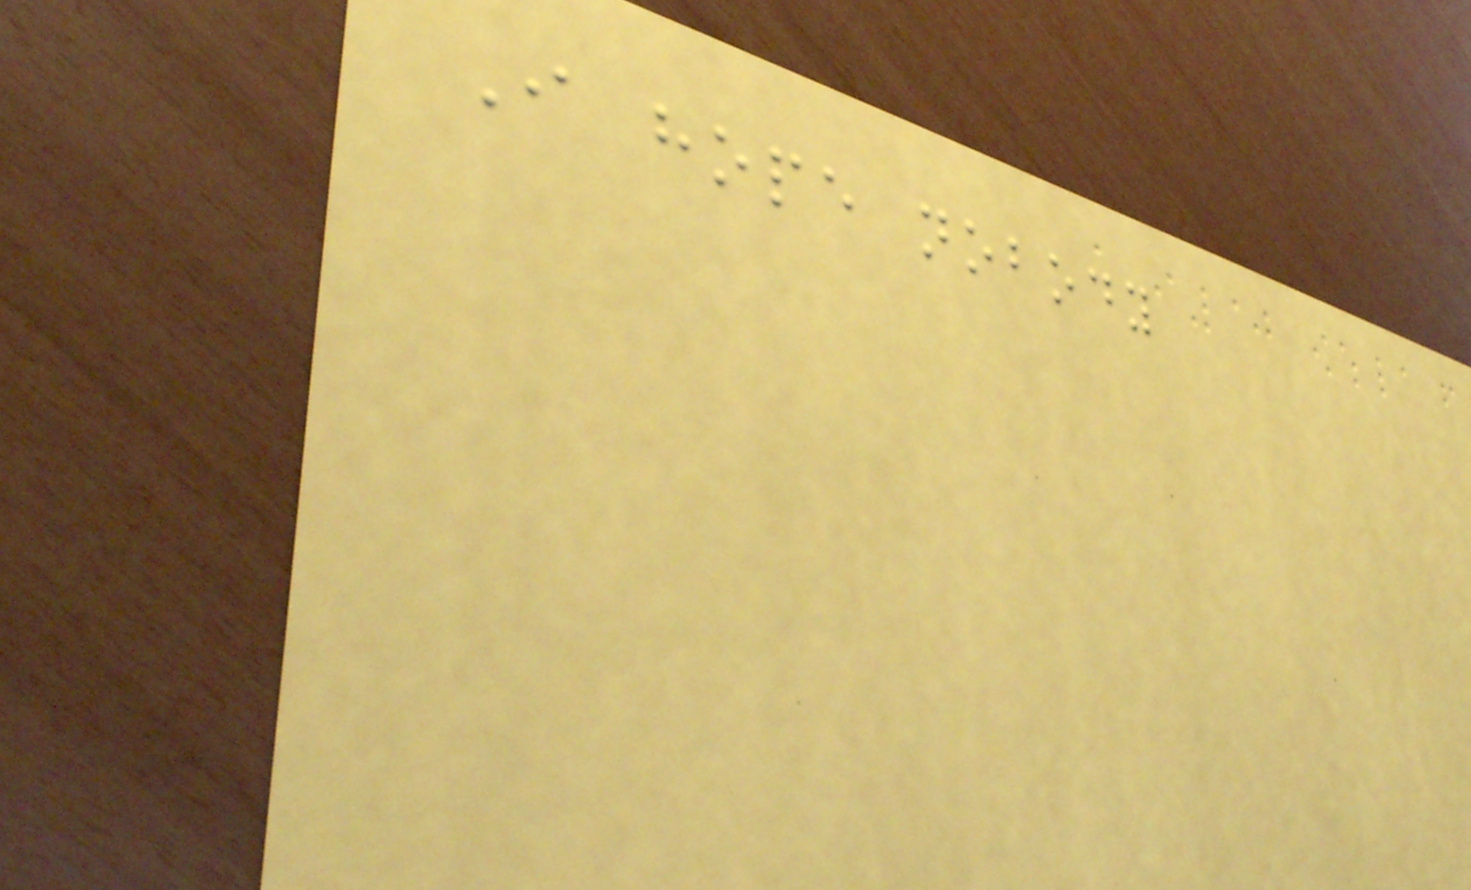I hope nobody
